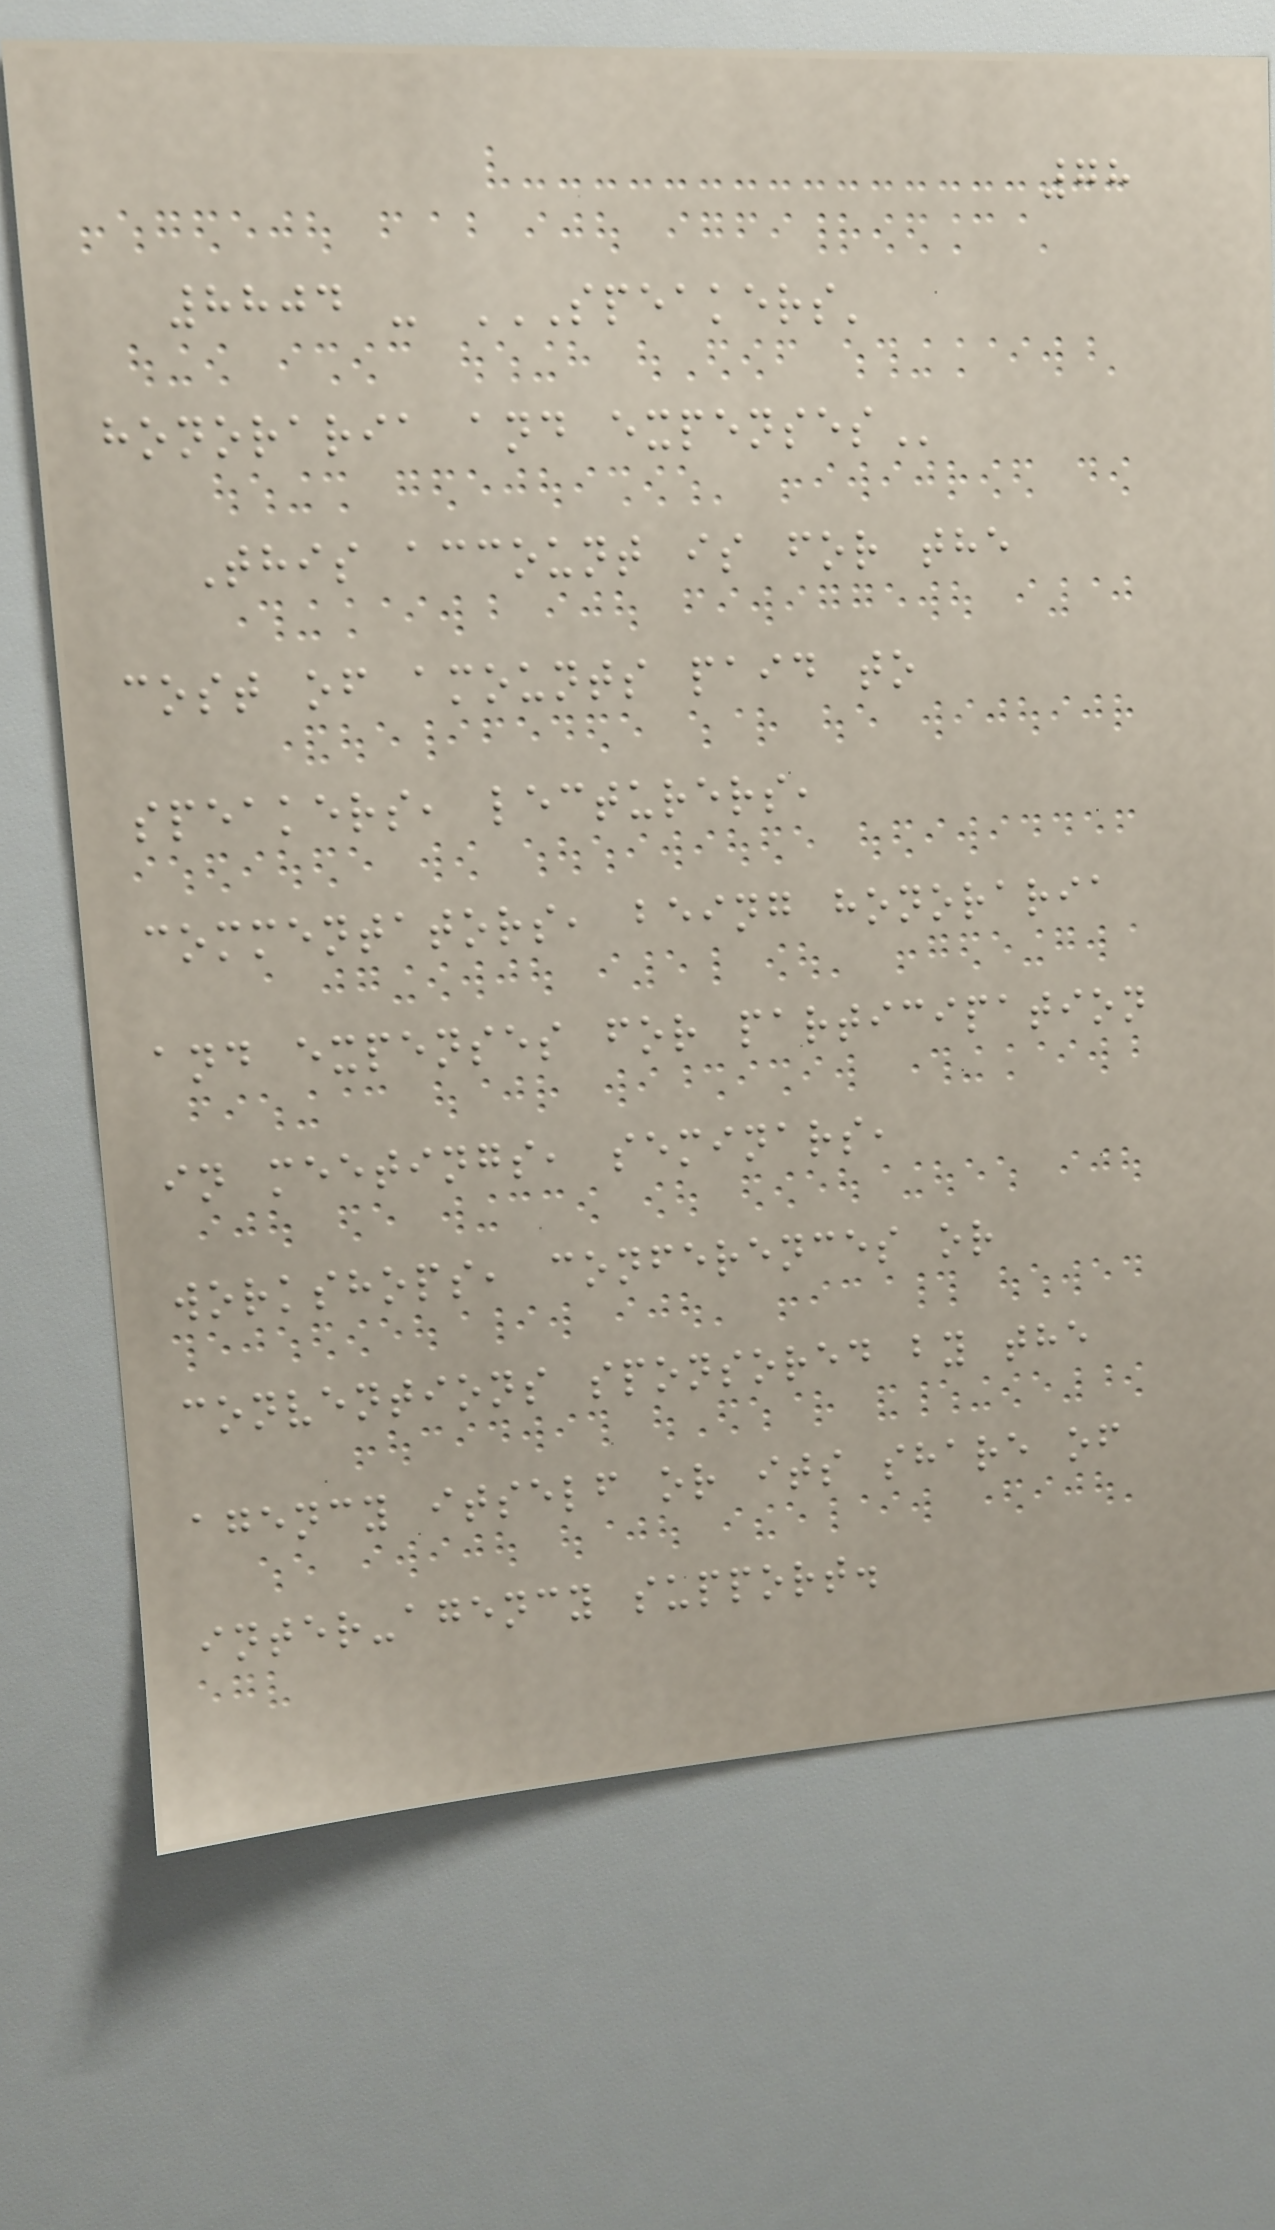78
8804 - SPEAKERS'
HONORARIA AND EXPENSES
This account is for the
cost of amounts paid to
speakers, lecturers,
commentators, being honoraria
and expenses for participation
in meetings, seminars,
workshops, conferences or
conventions sponsored by the
agency itself or its share of
inter-agency support.
